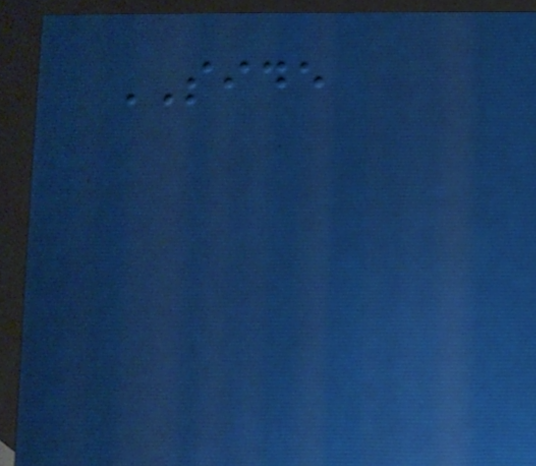SIDE
